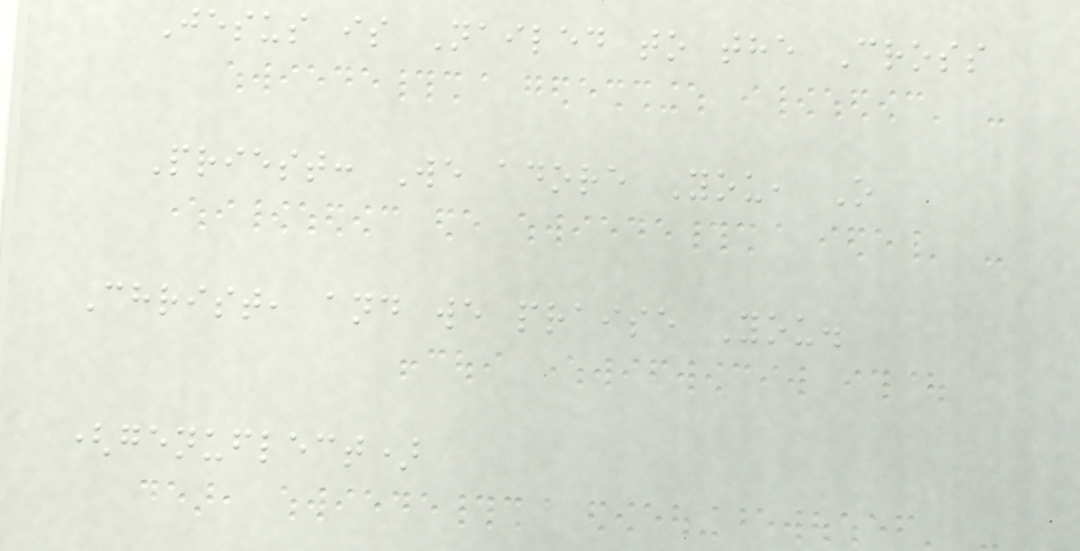Jesus is Nailed to the Cross
Priest: We adore You, O
Christ, and we praise You.
(genuflect)
